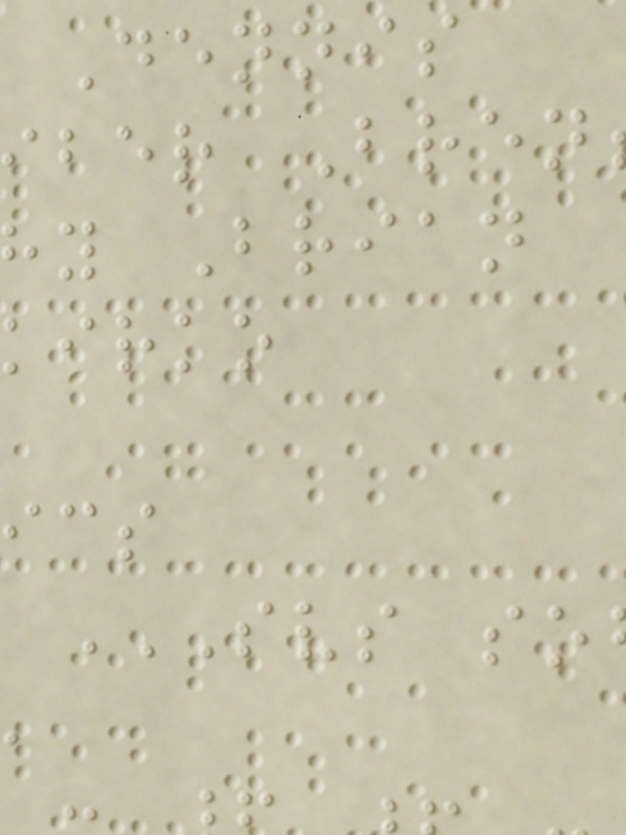Dennis
ber Bren
y Brian
